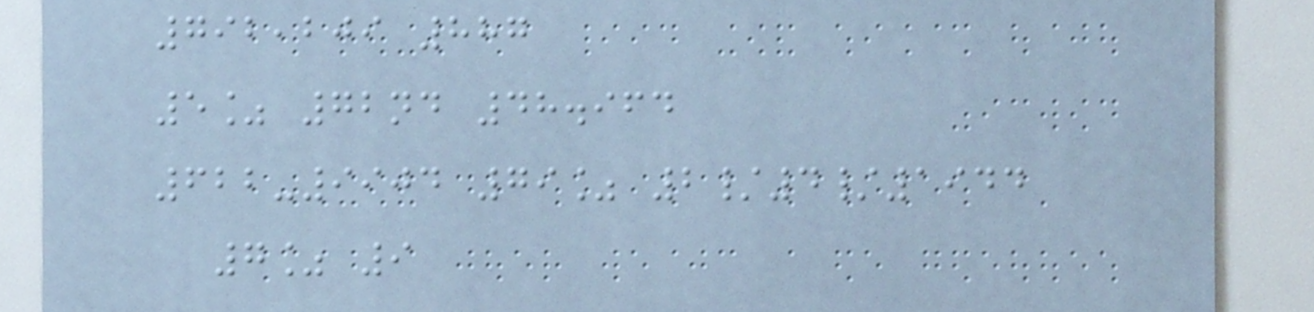792,209 887
5% 72nd 48.964
622-9904 79% 2/4/1944
7% 9
